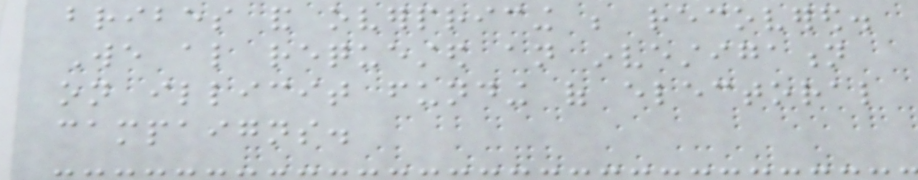bribes and overpricing be recovered.
We also requested an investigation
on illicit funding of electoral
campaigns.
